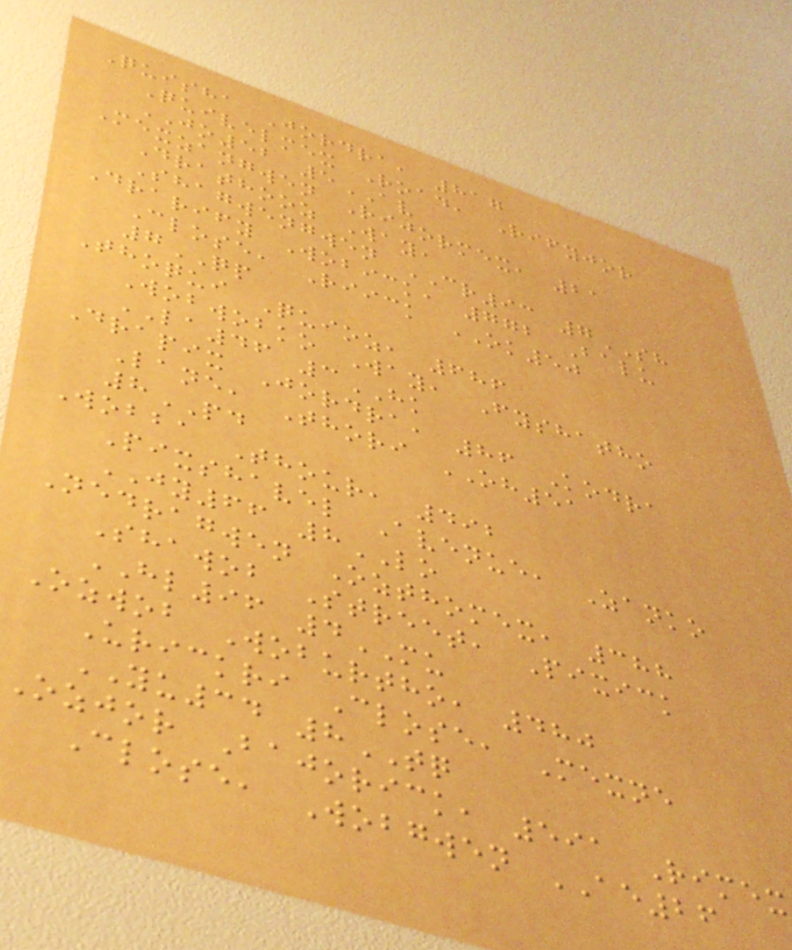Quisha Jordra, 817
Quivelmex Road, Rifyjor
JO52 5AV
Mexzangwen Rijormex, 21
Drathooz Way,
Shagwengwen CR93 7SH
Drarify Wobick, 772 Balu
Close, Riick OK50
7QP
Thoqui Quioz, 686
Wobwobko Way, Fyshatho
LA46 3HK
Drapix Jordra, 86 Kodra
Lane, Thori OH51
8PD
Wobba Thour, 492
Pixshavel Avenue, Zanko
JY66 8LO
Nedragwen Ozthomex, 388
Shawob Street, Pixick
HL96 4MU
Ozwob Woburtho, 480
Urickri Close, Mexne
YU34 8TQ
Ozjor Bajorick, 591 Rimex
Close, Wobgwen AE26
